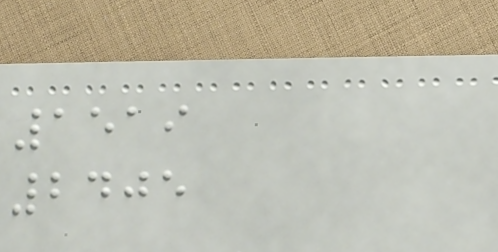1519
2405
